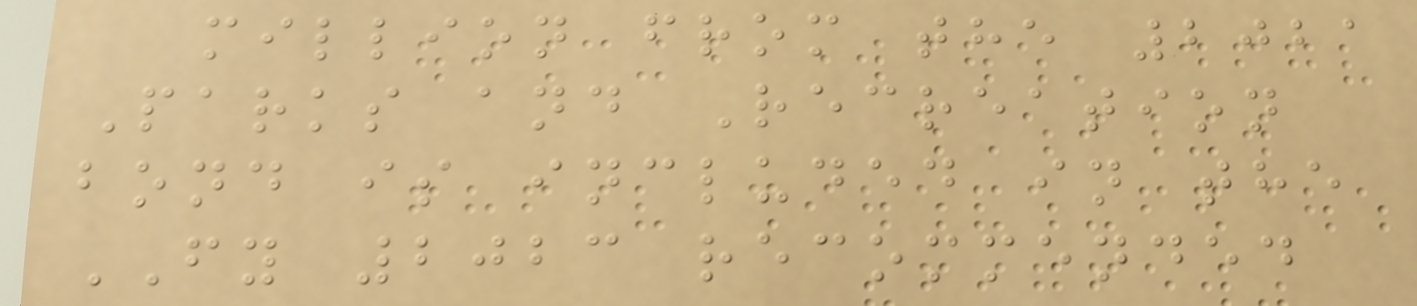million from the 2021
Parks and Recreation
bond is included in the
FY 2023 recommended
